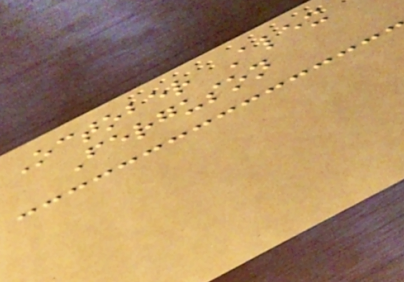October Alex
Ferguson
